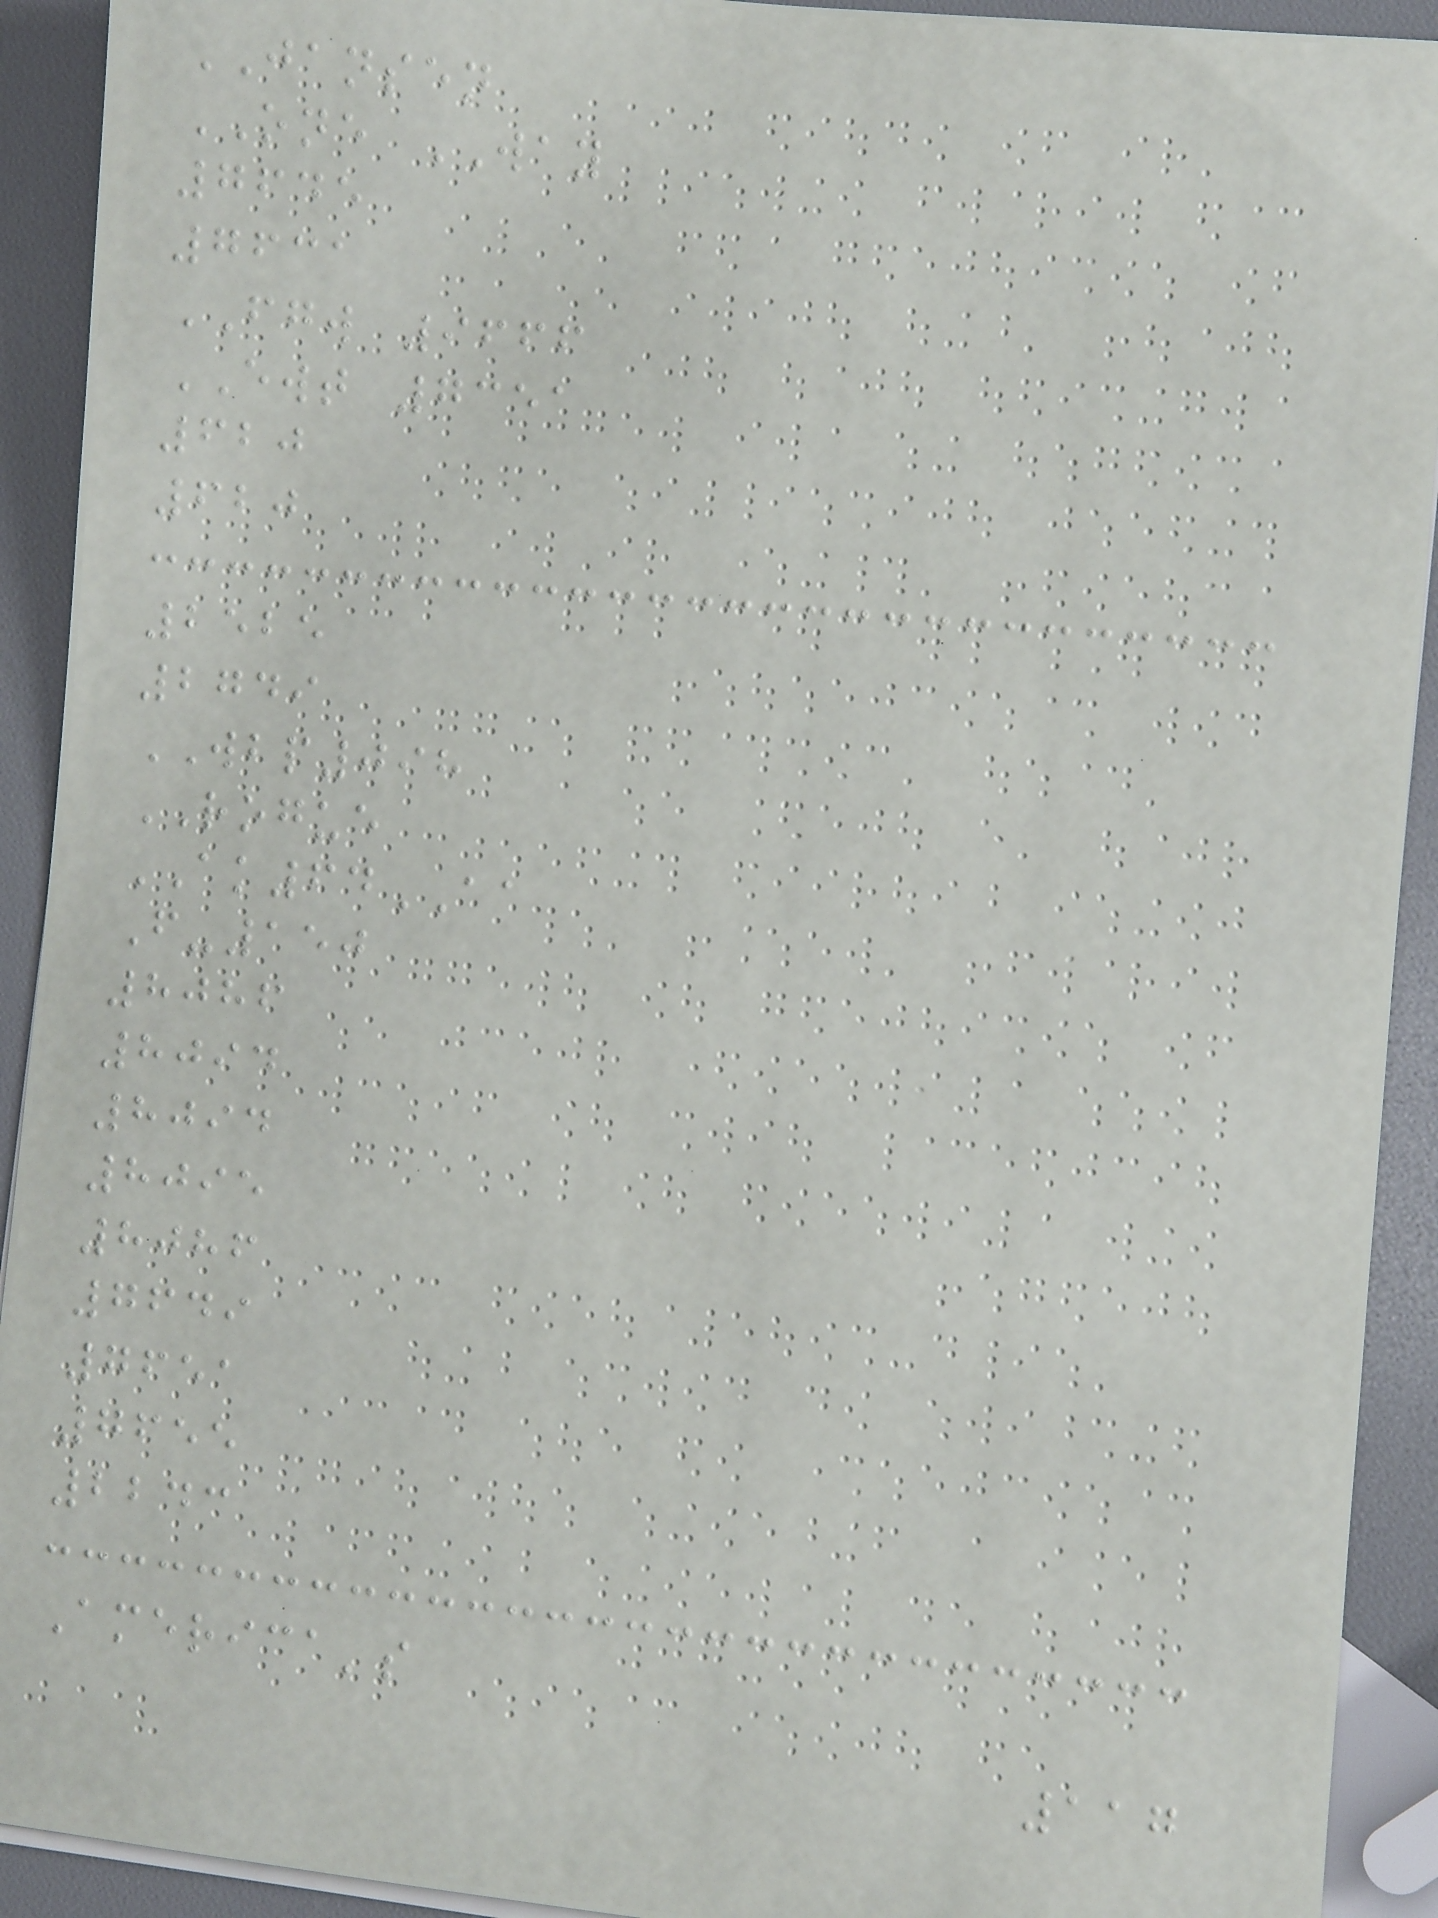JANSEN
ONE WAY
7645
7631
FGW 9666
EWT 7351
620
620
2525
2749
WBP098
ROGUE
AK64AA
F-150
8086
8094
8094
8095
8086
7649
7651
7655
2243
America's
117
